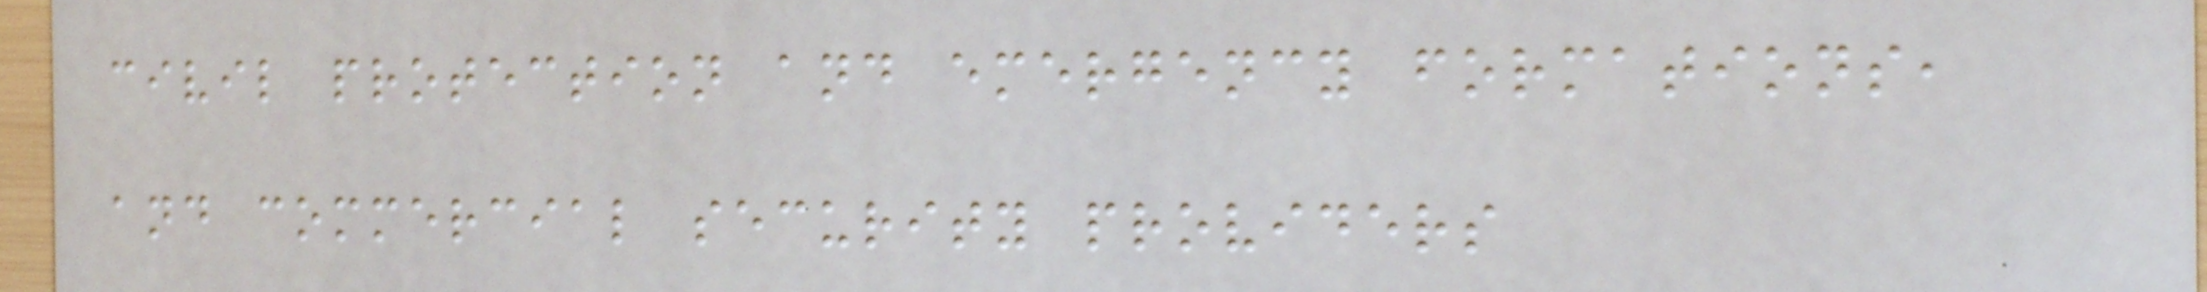civil protection and emergency formations,
and commercial security providers
